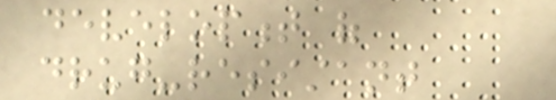development of
drug-resistant
